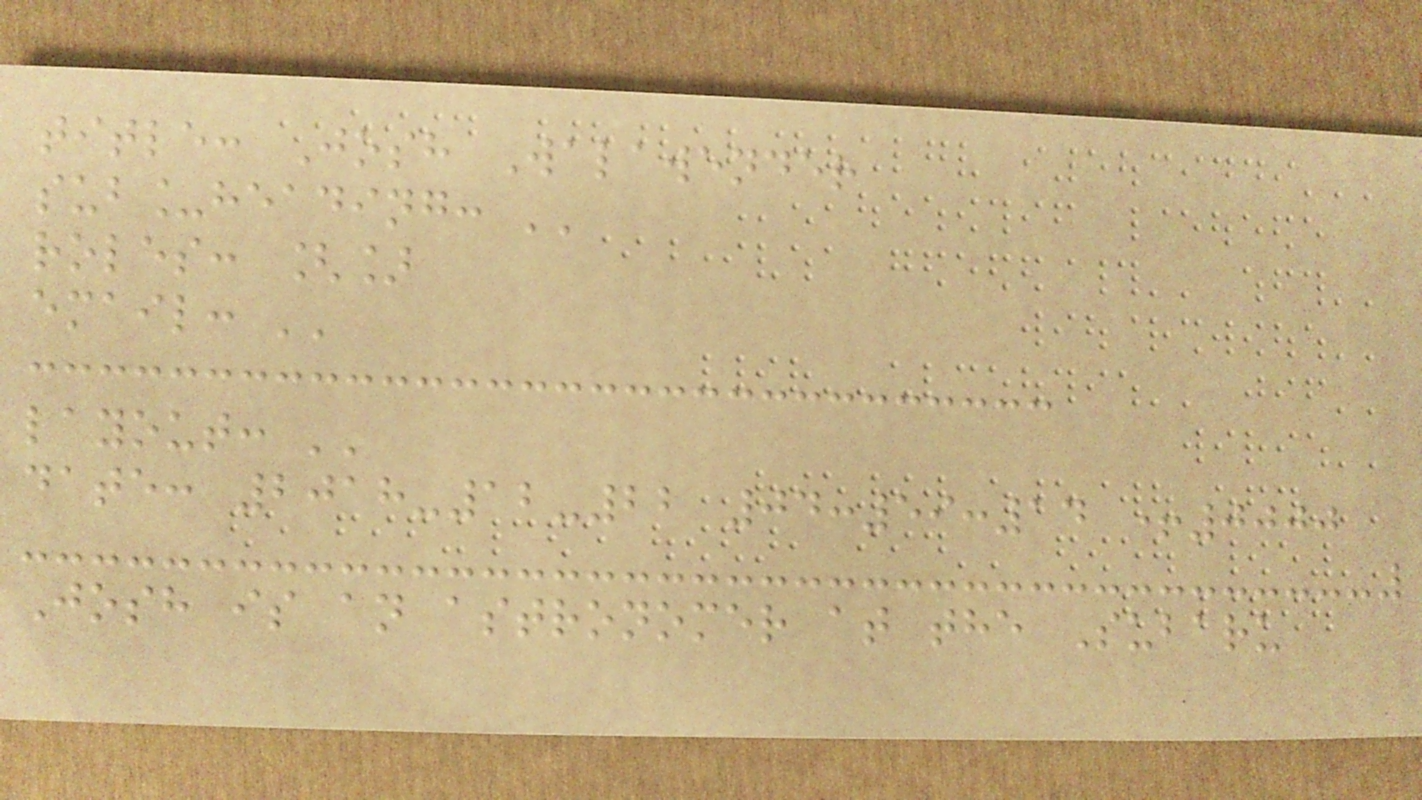title: Josh Walawender
sub_heading: ''
roles: []
email: ''
layout: ''
date: 2018-12-22 04:59:14 +0000
Josh is an astronomer at the Subaru
